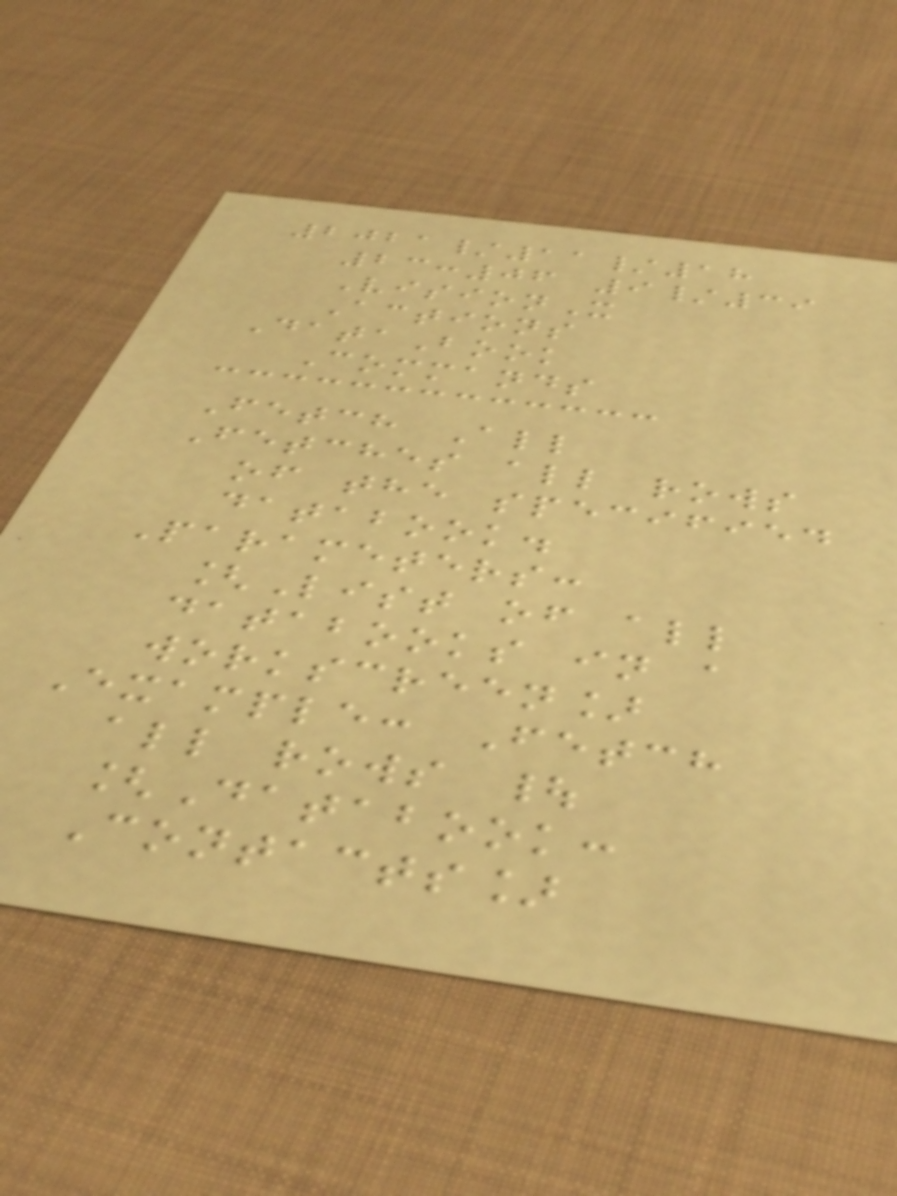2021/11/18
23:06 9/39
VisionX
Actions
DataBook
Commands
Fetch All
Fetches all rows
of the specified
databook.
Parameters:
[List of all
databooks in a
workscreen]
Example: Fetch
all rows |
[Databook:
Contacts]
